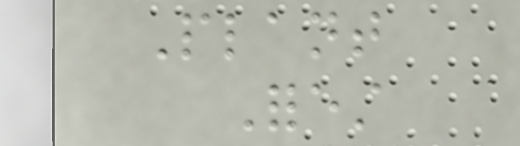Plant
Forest
